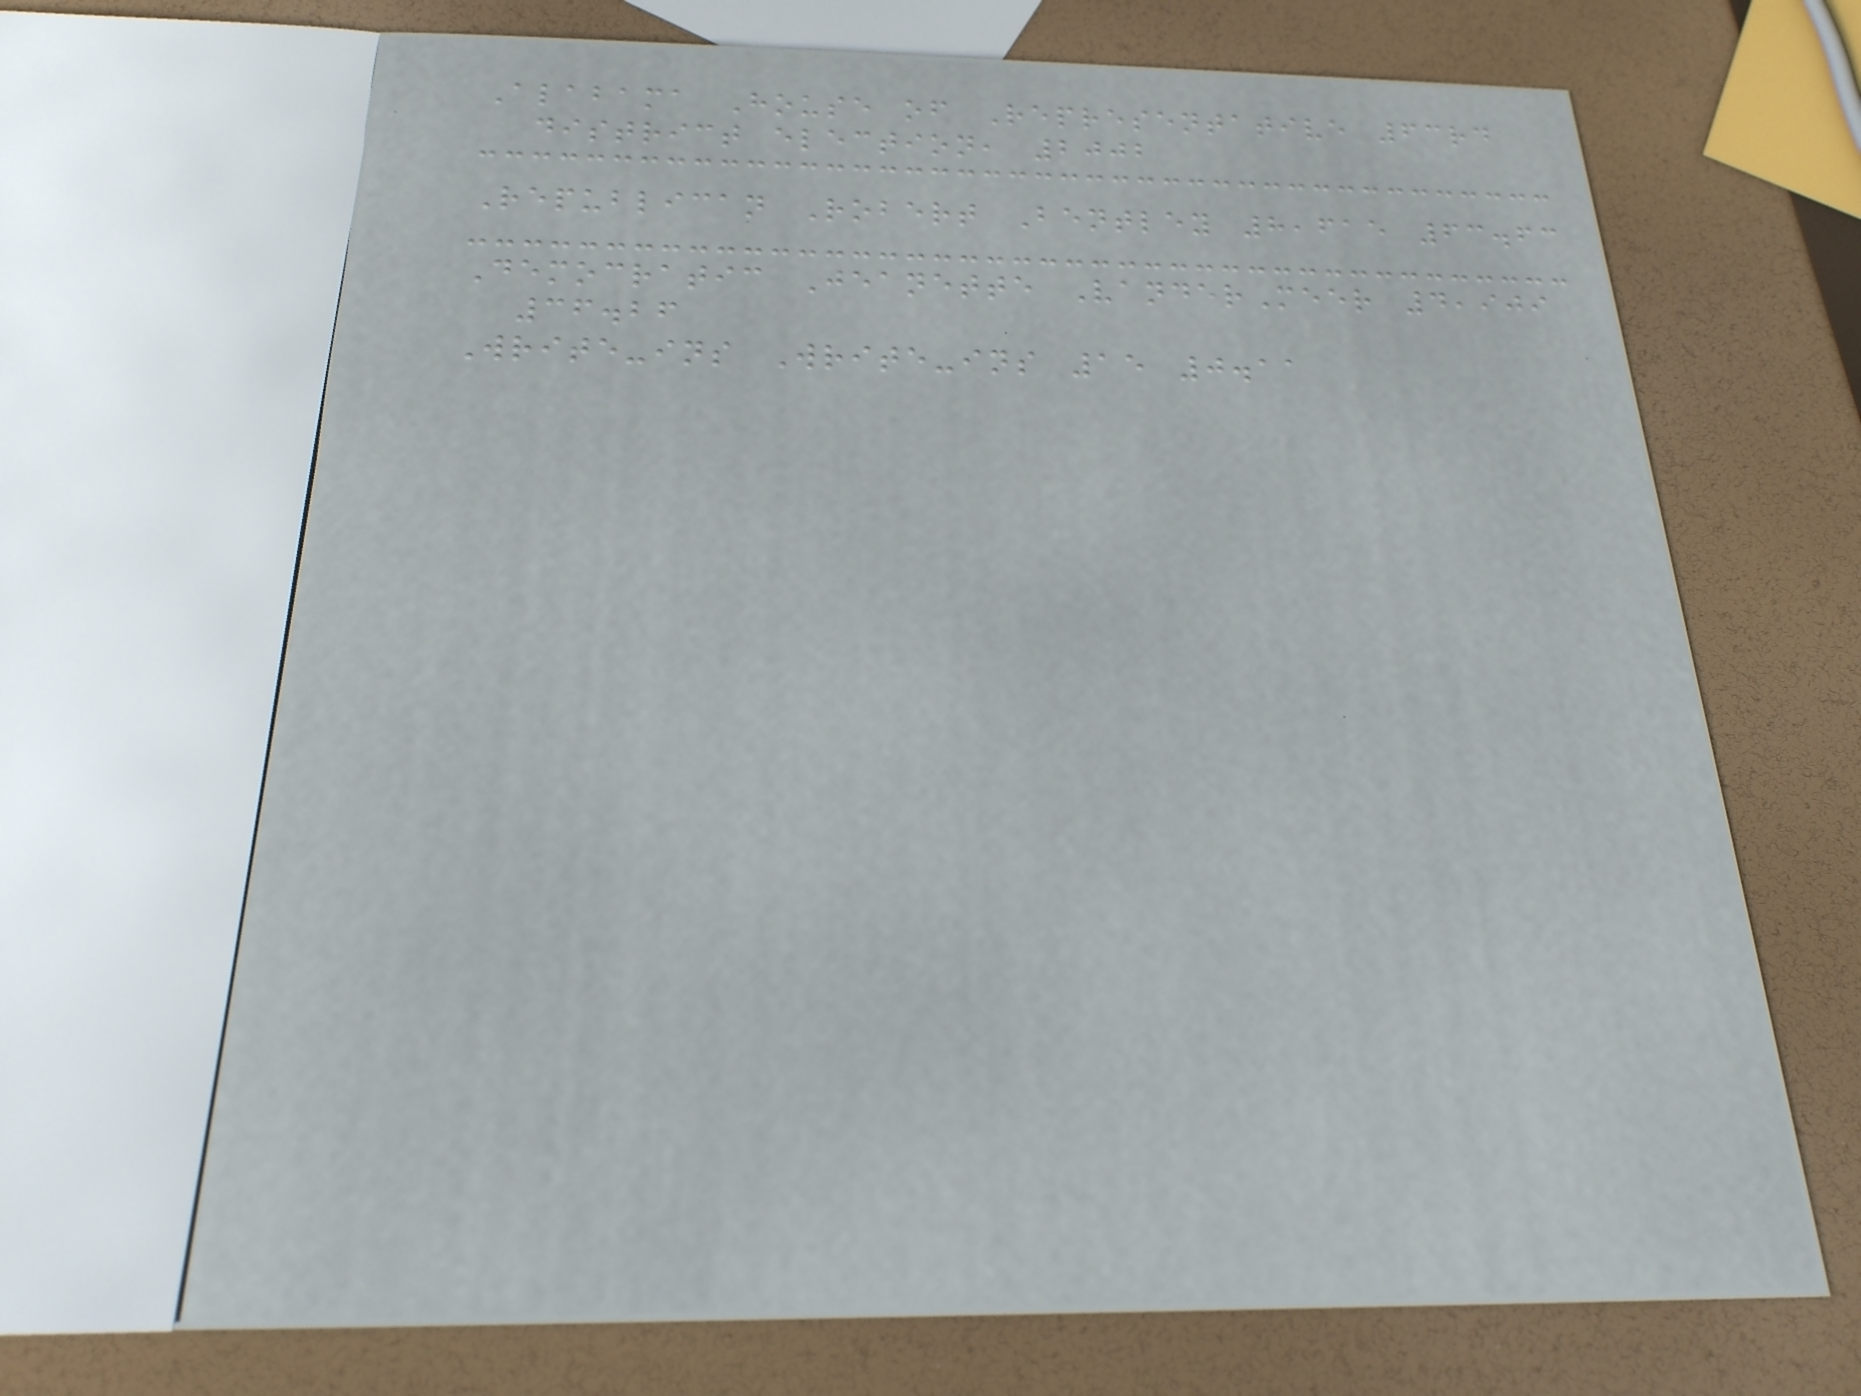Alabama House of Representative 63rd
district election, 2002
Republican Robert Bentley 8,615 63.63
Democratic Jeanette VanderMeer 4,909
36.26
Write-ins Write-ins 15 0.11
